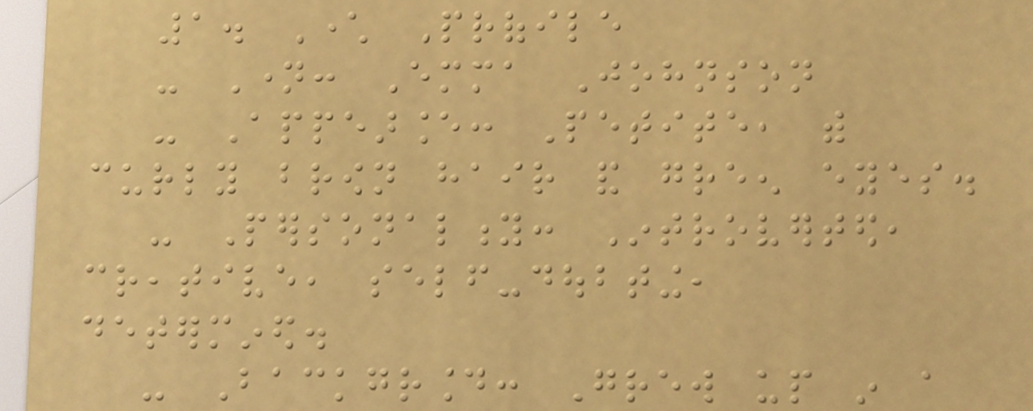1. Character Profile
- Name: Emma Johnson
- Appearance: Petite, with
curly brown hair and green eyes.
- Personality: Introverted,
creative, self-doubting,
determined.
- Background: Grew up in a
